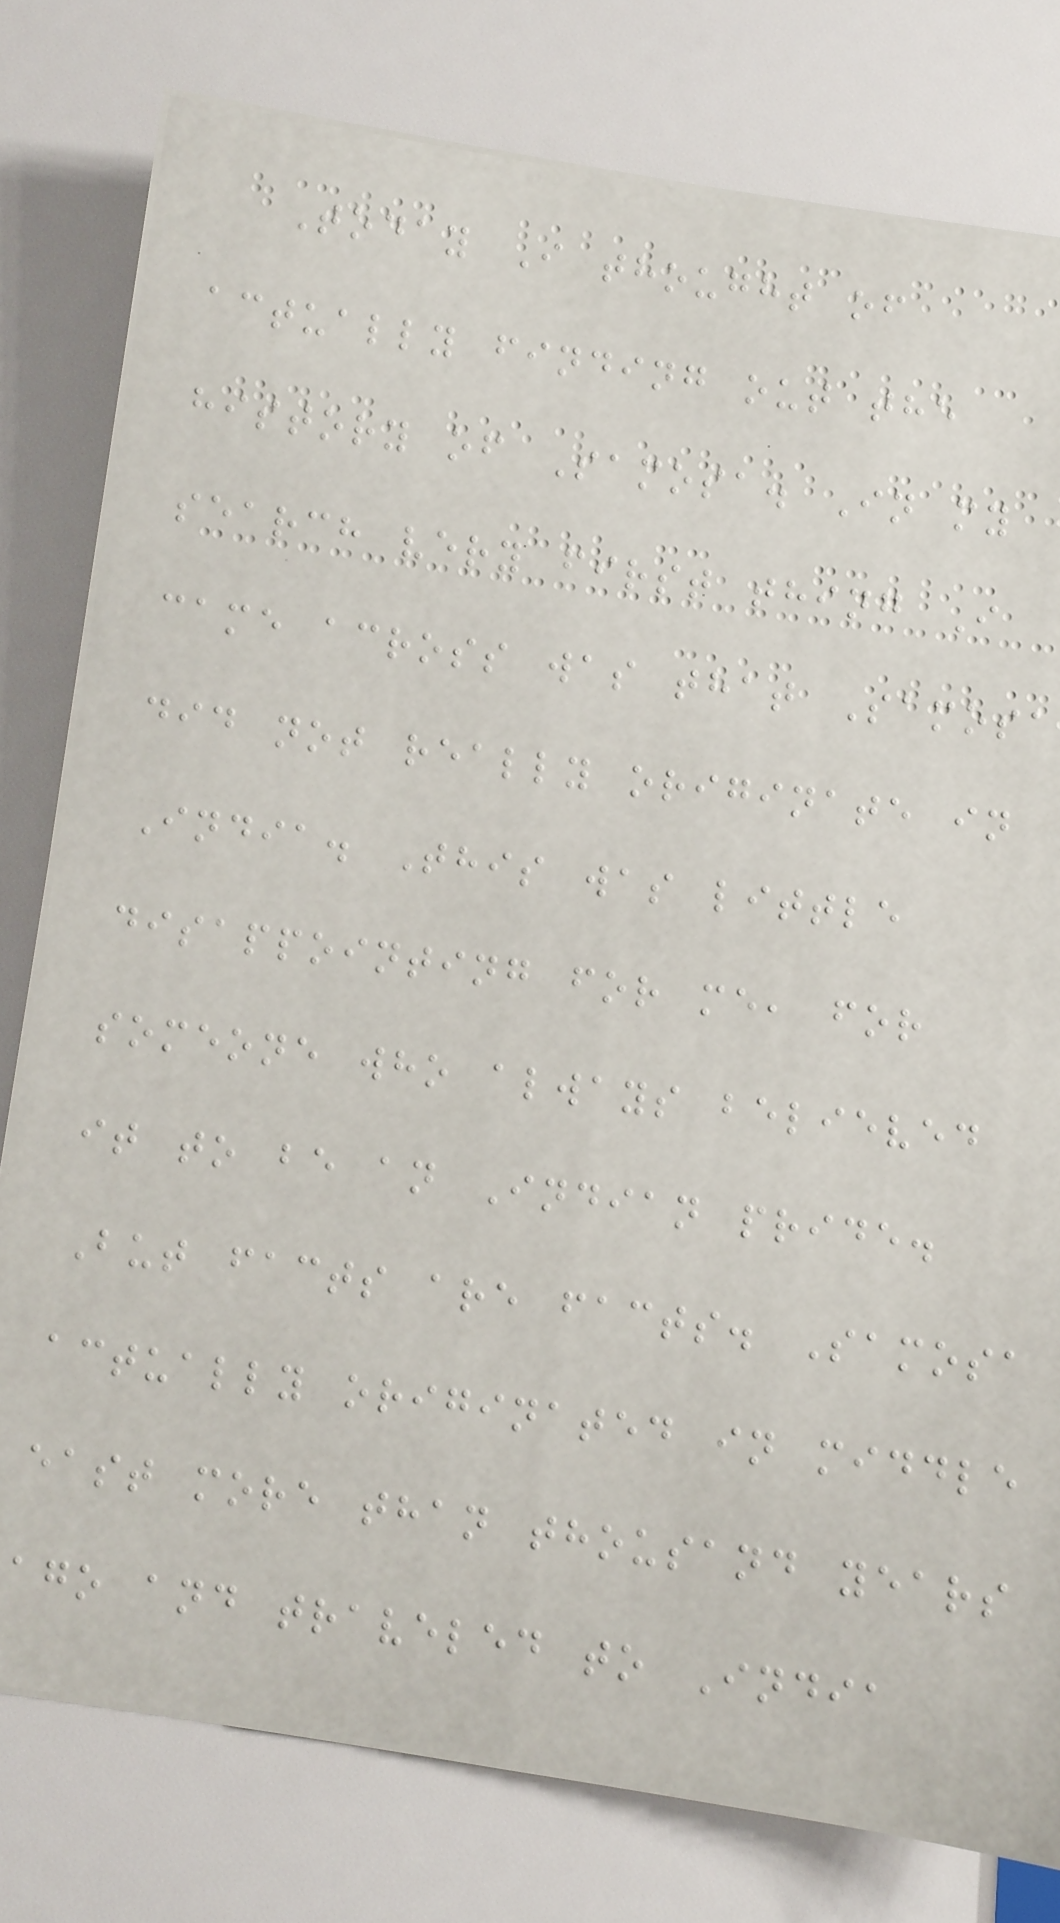Today I thought of
actually finding out the
history of Samosa. In my
search very first thing I
came across was that Samosa
did not really originate in
India. This was little
disappointing for me, for
someone who always believed
it to be an Indian pride.
But facts are facts. Samosa
actually originated in middle
east more than thousand years
ago and traveled to India
